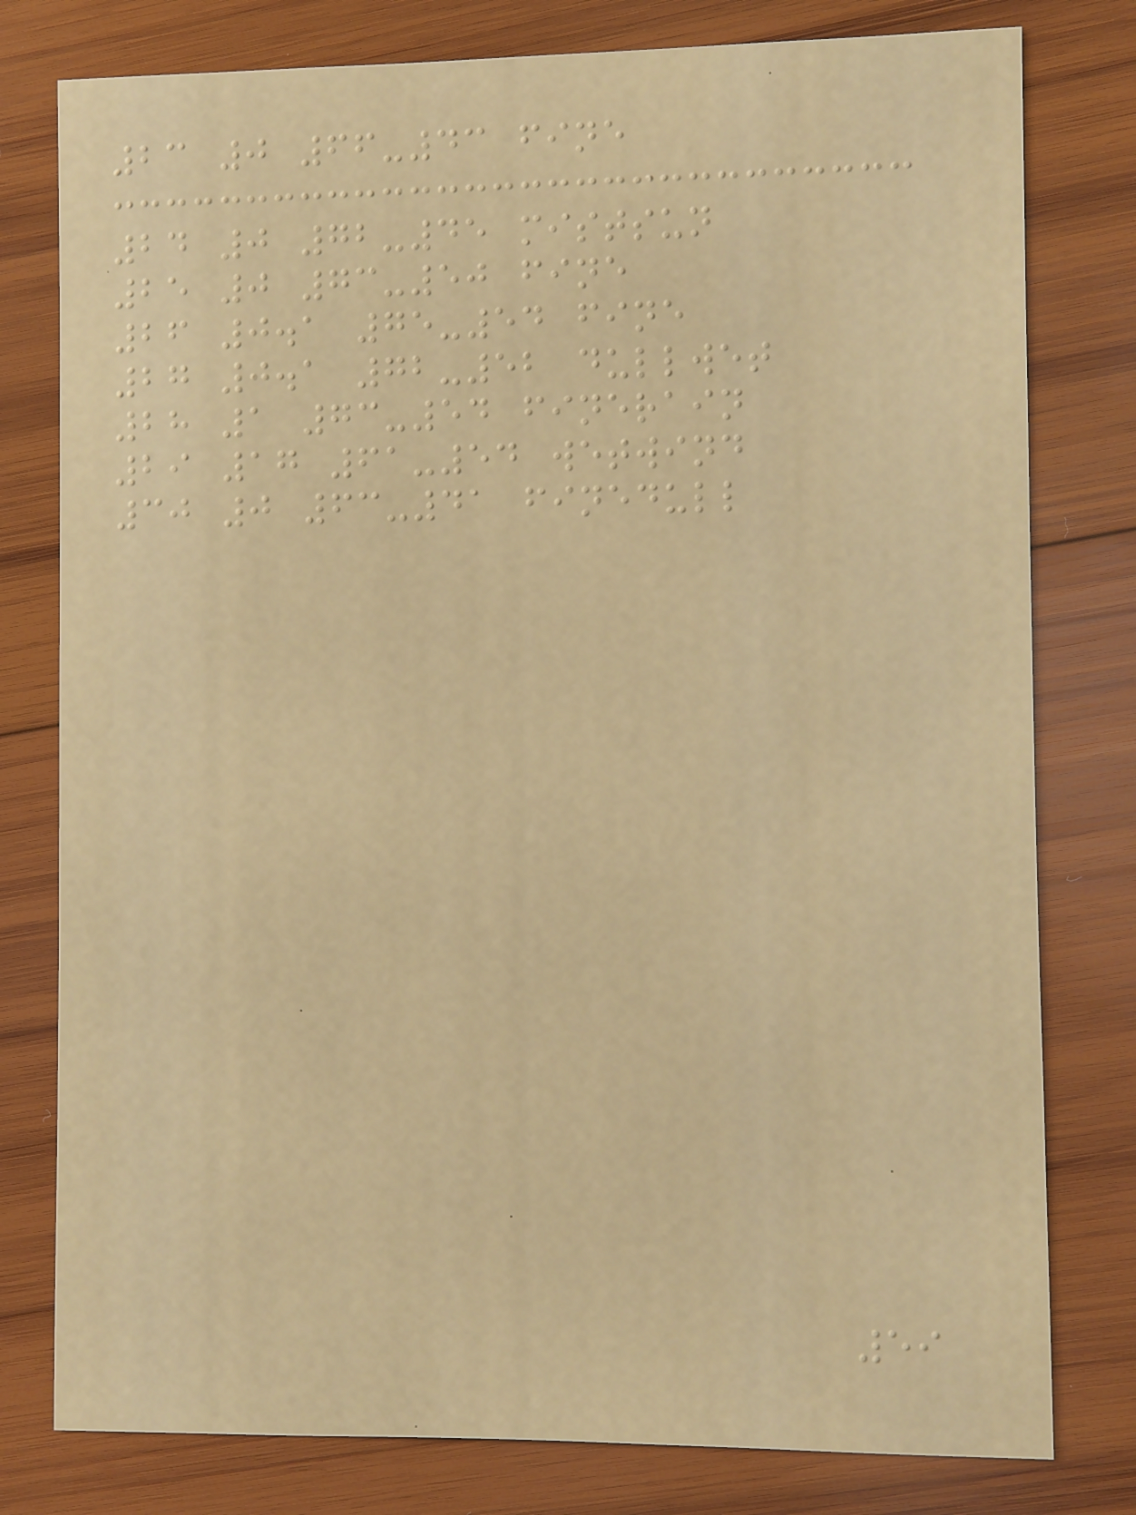23 0 66-43 fine
24 0 72-45 mistsun
25 0 73-50 fine
26 0.1 75-54 fine
27 0.1 72-52 dullwet
28 1 73-54 finerain
29 17 61-54 wetwind
30 0 63-41 finedull
59
